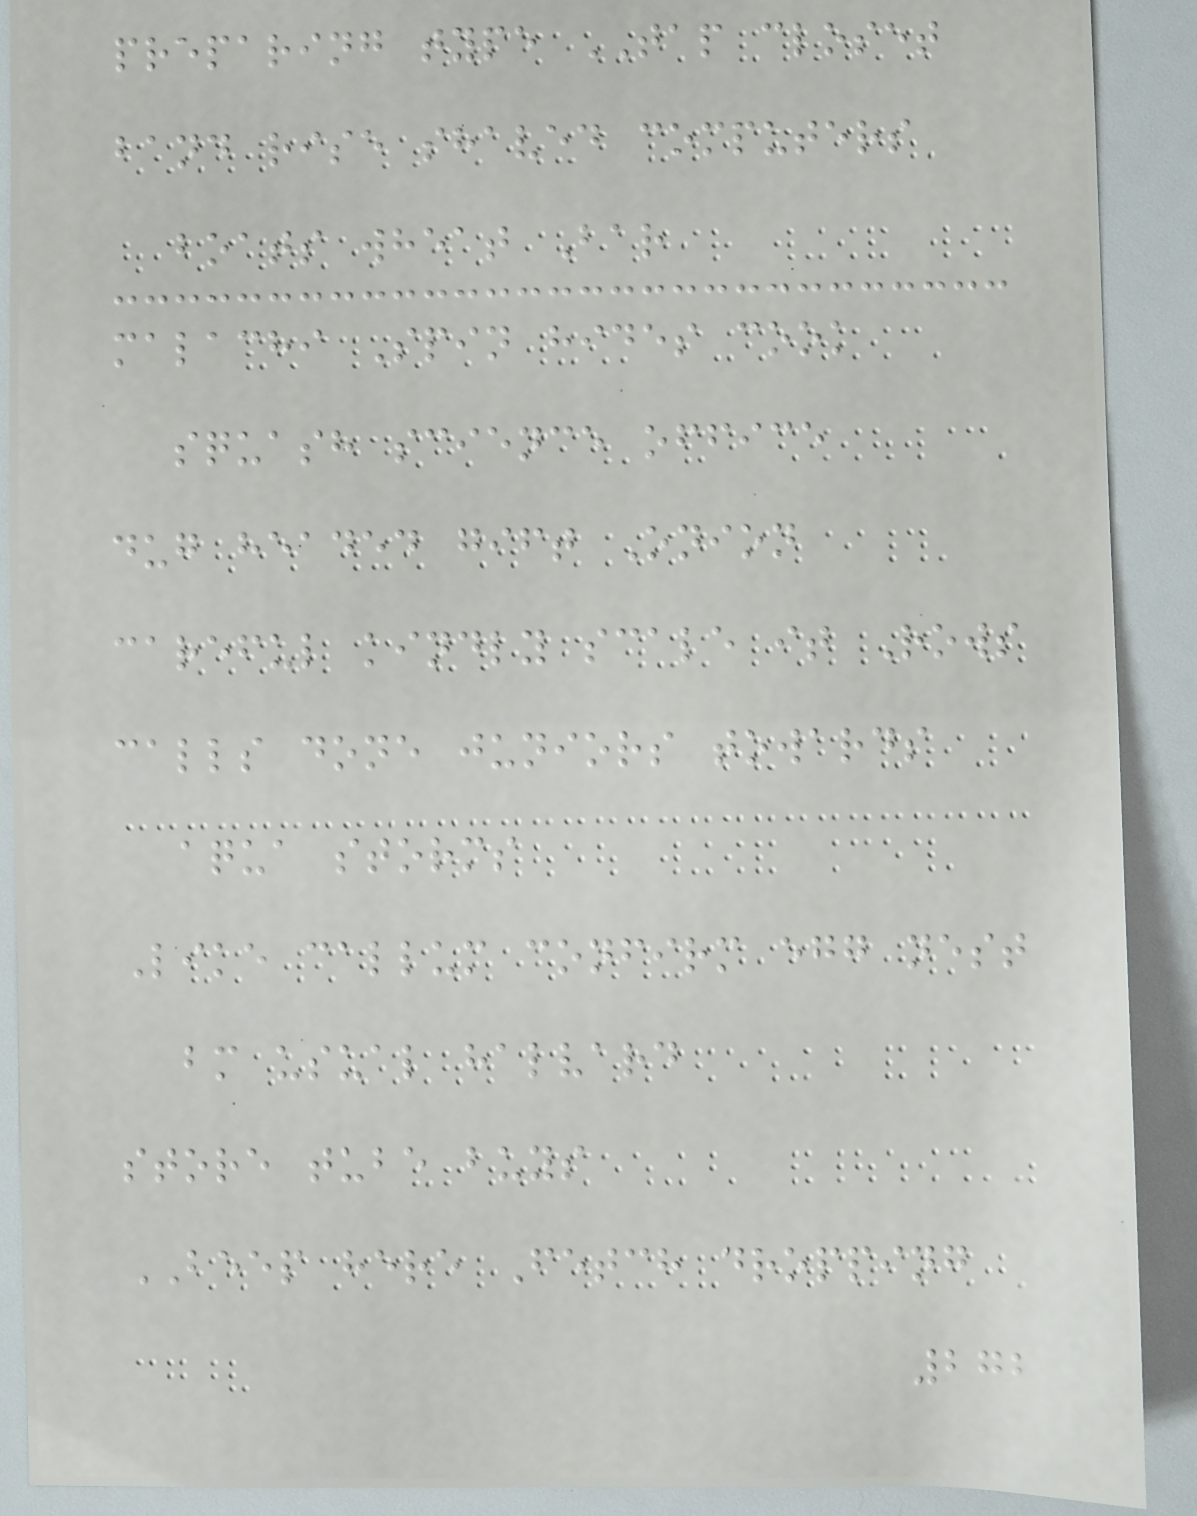preparing type TAP closet
band rise shaved computers
boats wheat Bar
malachi Spin hides cook
squash science office
dug headed gift Onion
careful kindly scale it Rows
calls done juniors towards
aqua storms
Like callum confirm egg nest
bm usual halvard
store tube buys
BEEP here Fetch dropping
272
